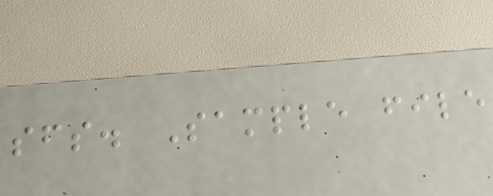sfs. Sample file
